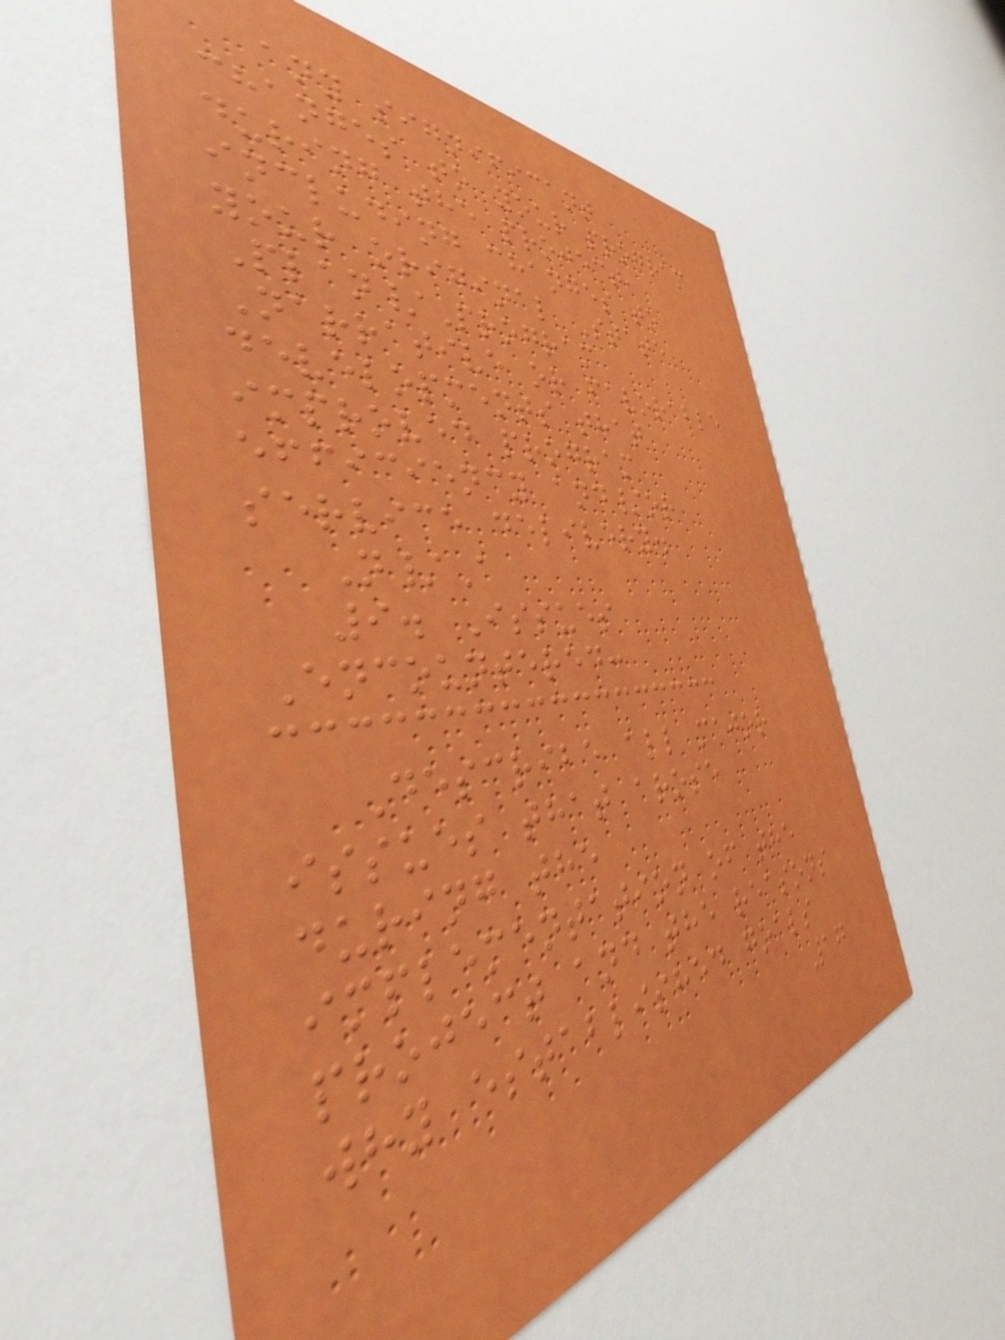any significant
changes to your program
during the project,
including changes to
your original State
Plan/Program
Narrative or favorable
developments that
improved program
efficiency and/or
service delivery.
N/A
9. Issues
Encountered:
Describe all major
issues that arose
during the
implementation of the
project and the reasons
why established goals
17
